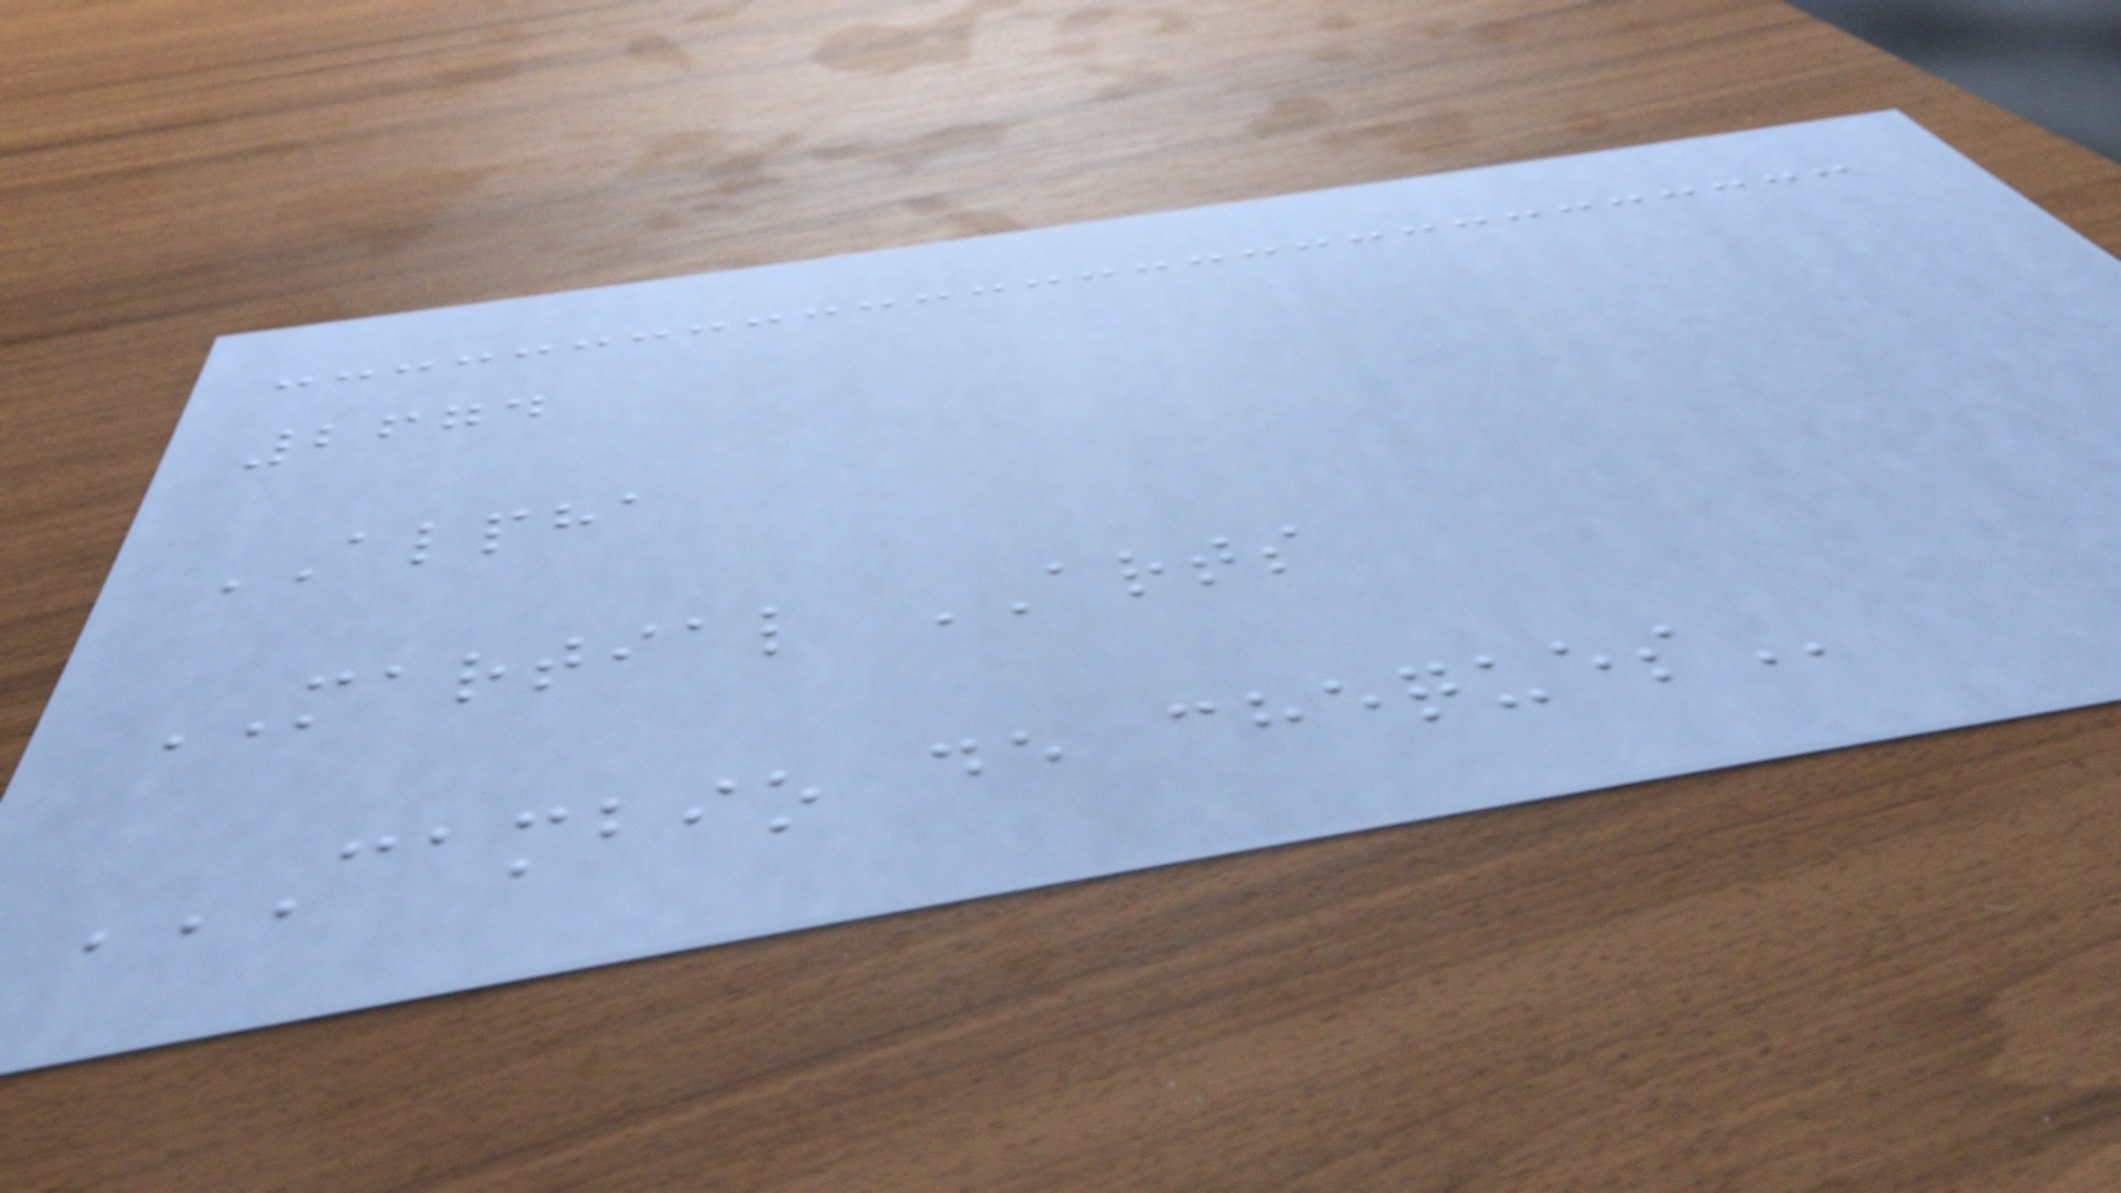2674
ALPHA
MARTIAL ARTS
CAMBIO DE CHEQUES
